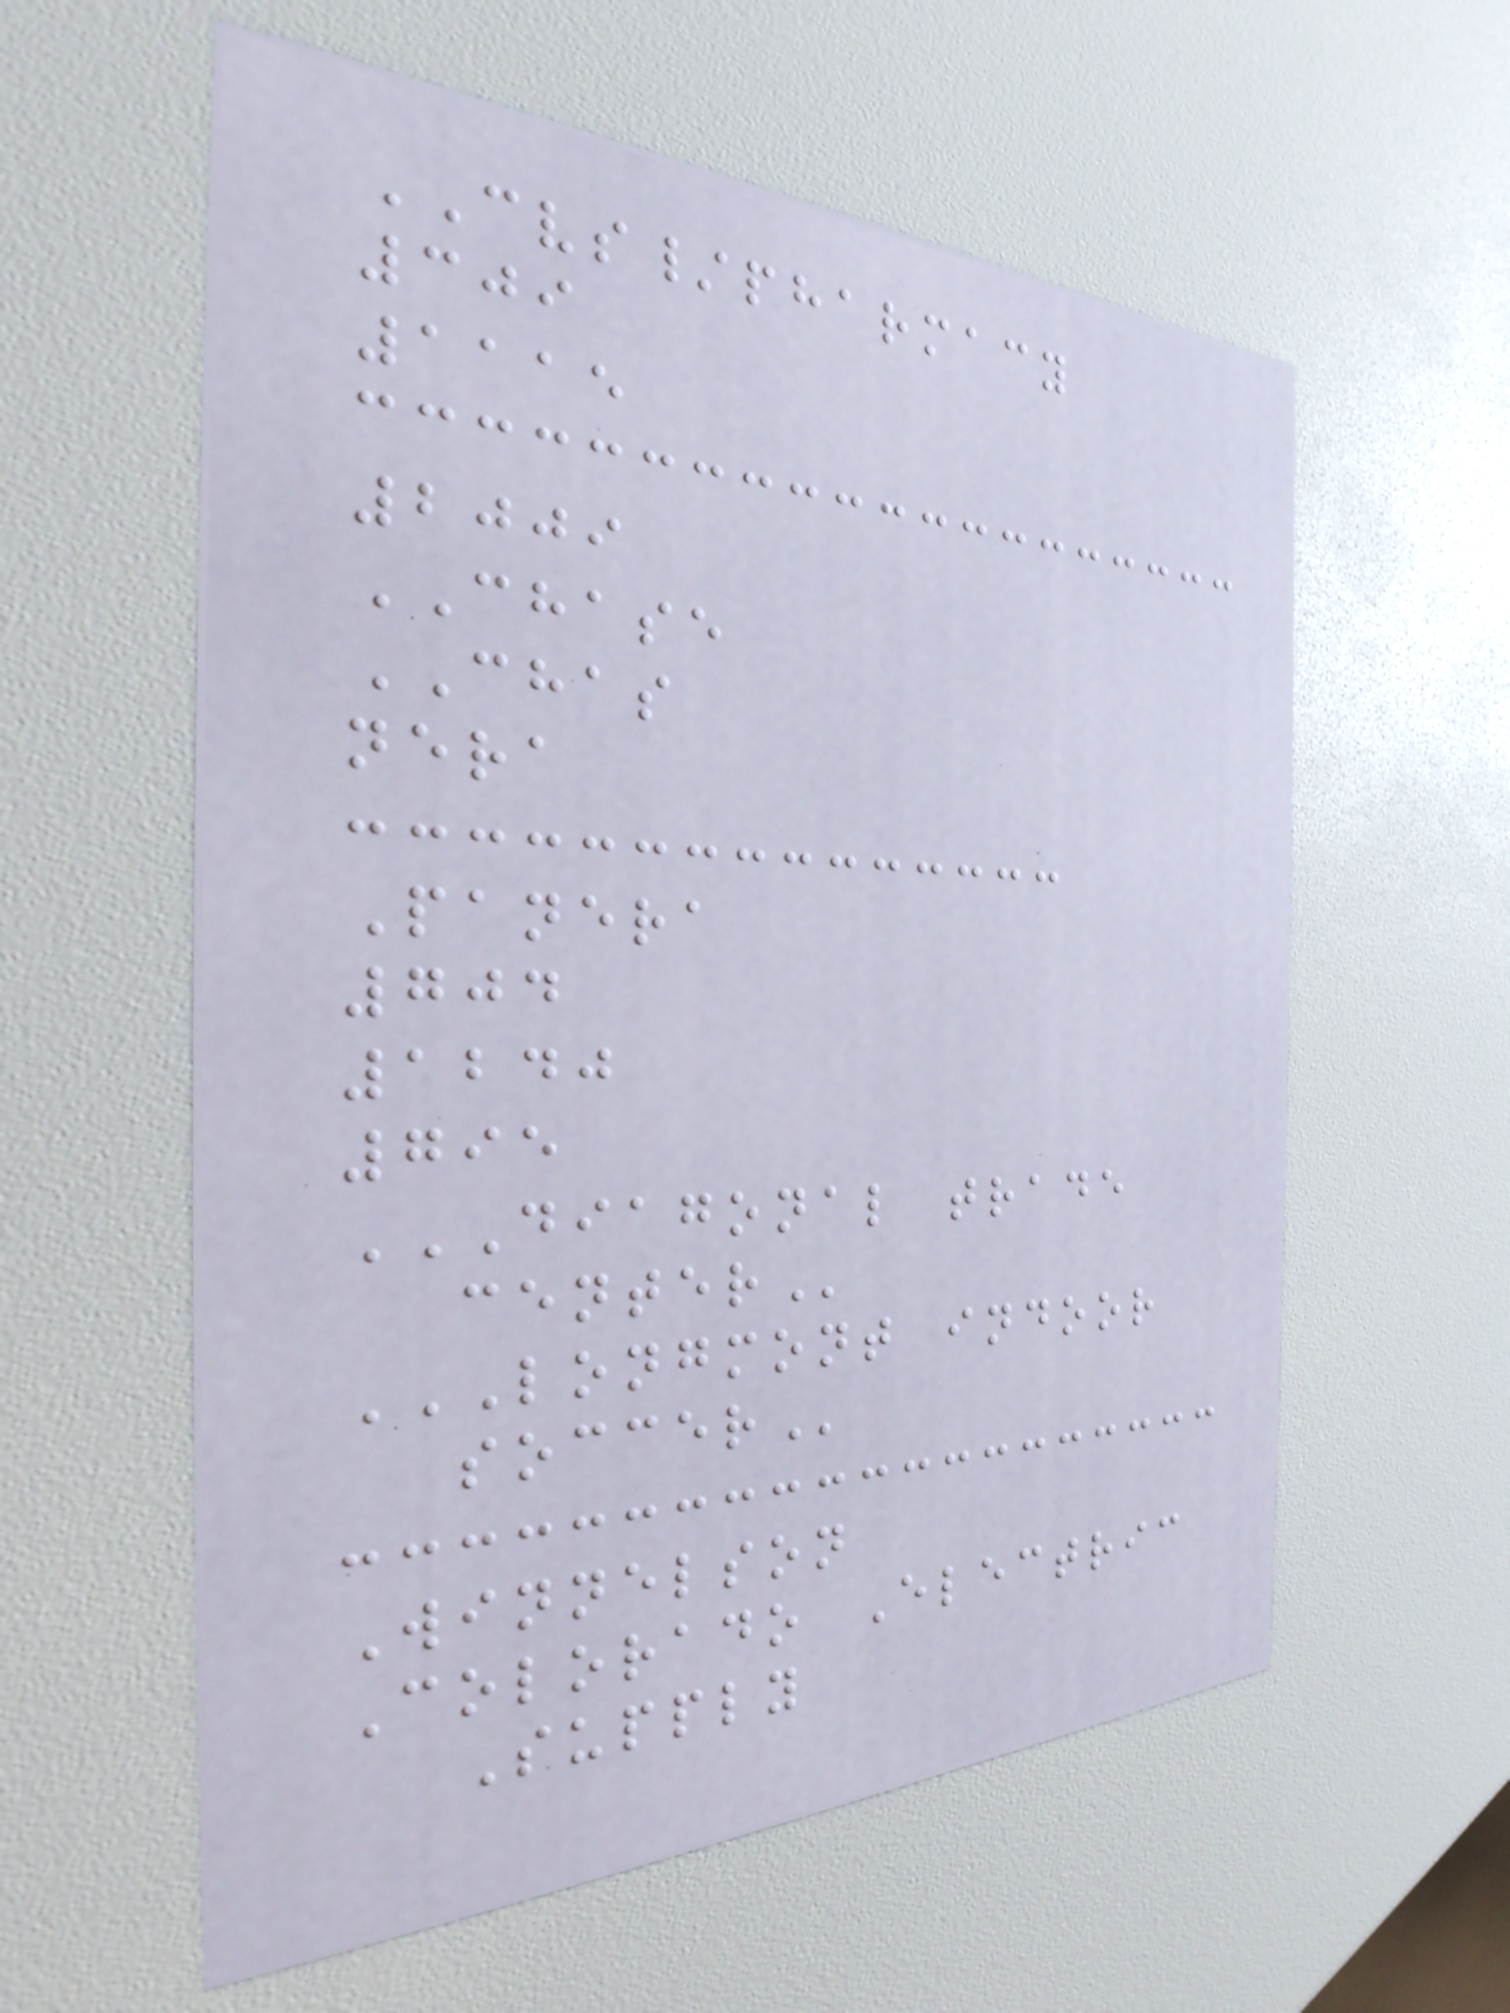CVS/pharmacy
309
1115
2009
CHASE
CHAS
nera
Panera
704
1240
795
DIAGONAL TRADE
CENTER
LONGMONT INDOOR
SOCCER
Winnelson
Colorado Electric
Supply
